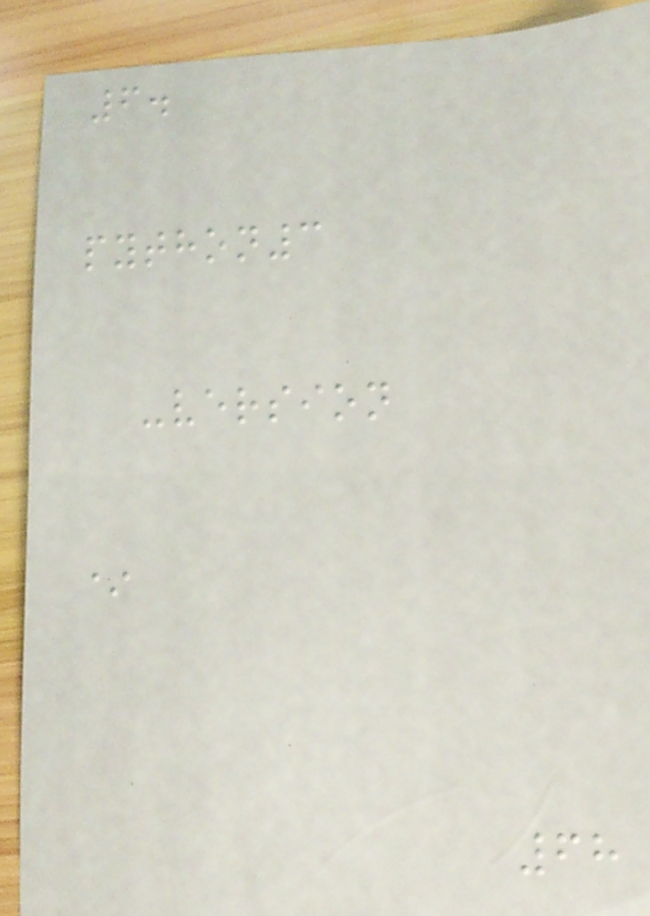6.
python3
-version
*
68
